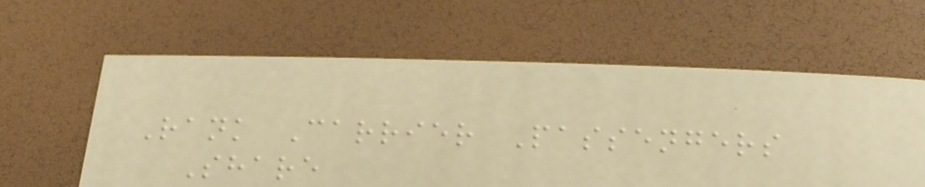Rank Carrier Passengers
Share
